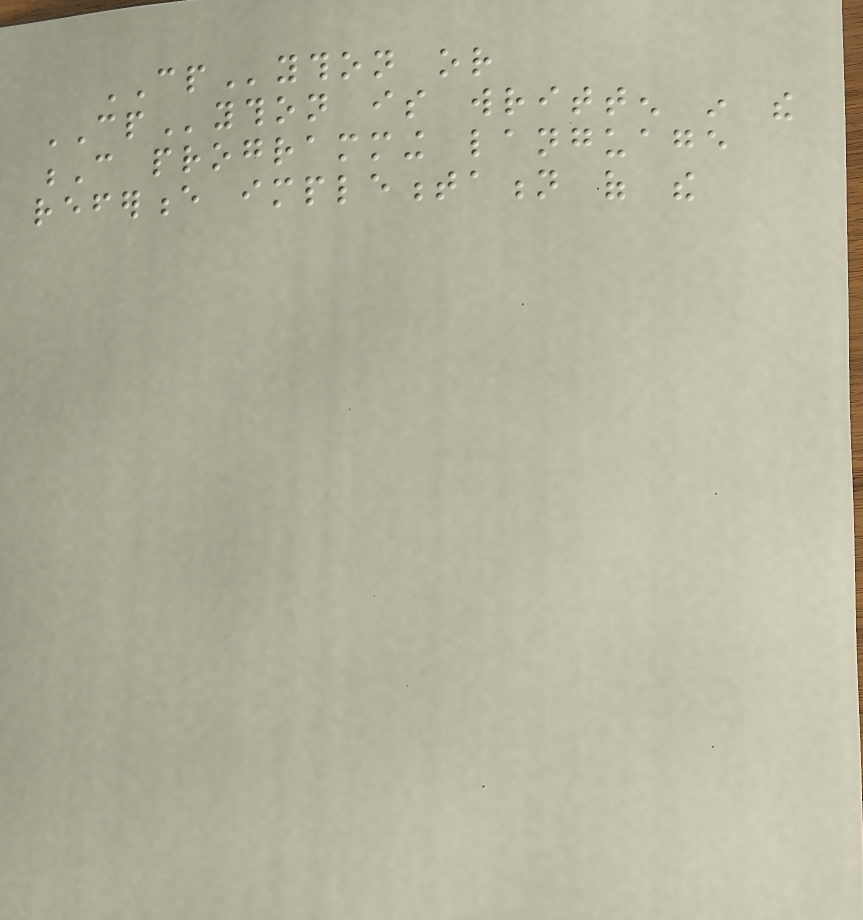CPython or
CPython is written in the
C programming language
reference implementation of the
